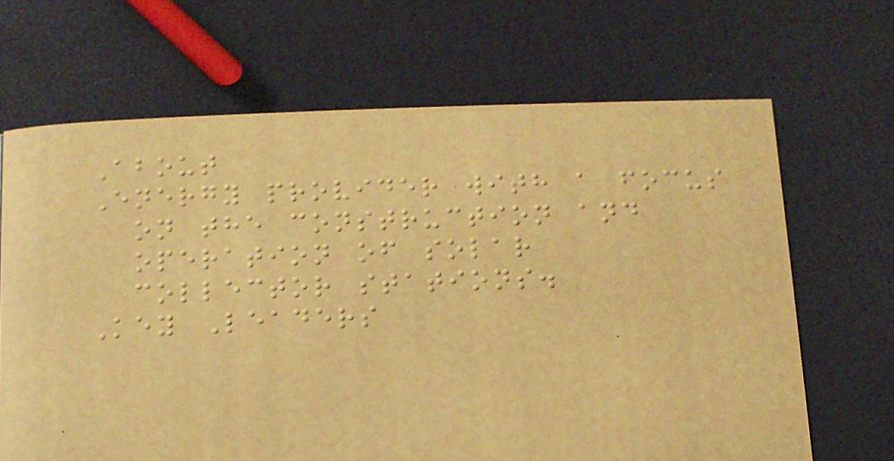About
Energy provider with a focus
on the construction and
operation of solar
collector stations.
Key Leaders
